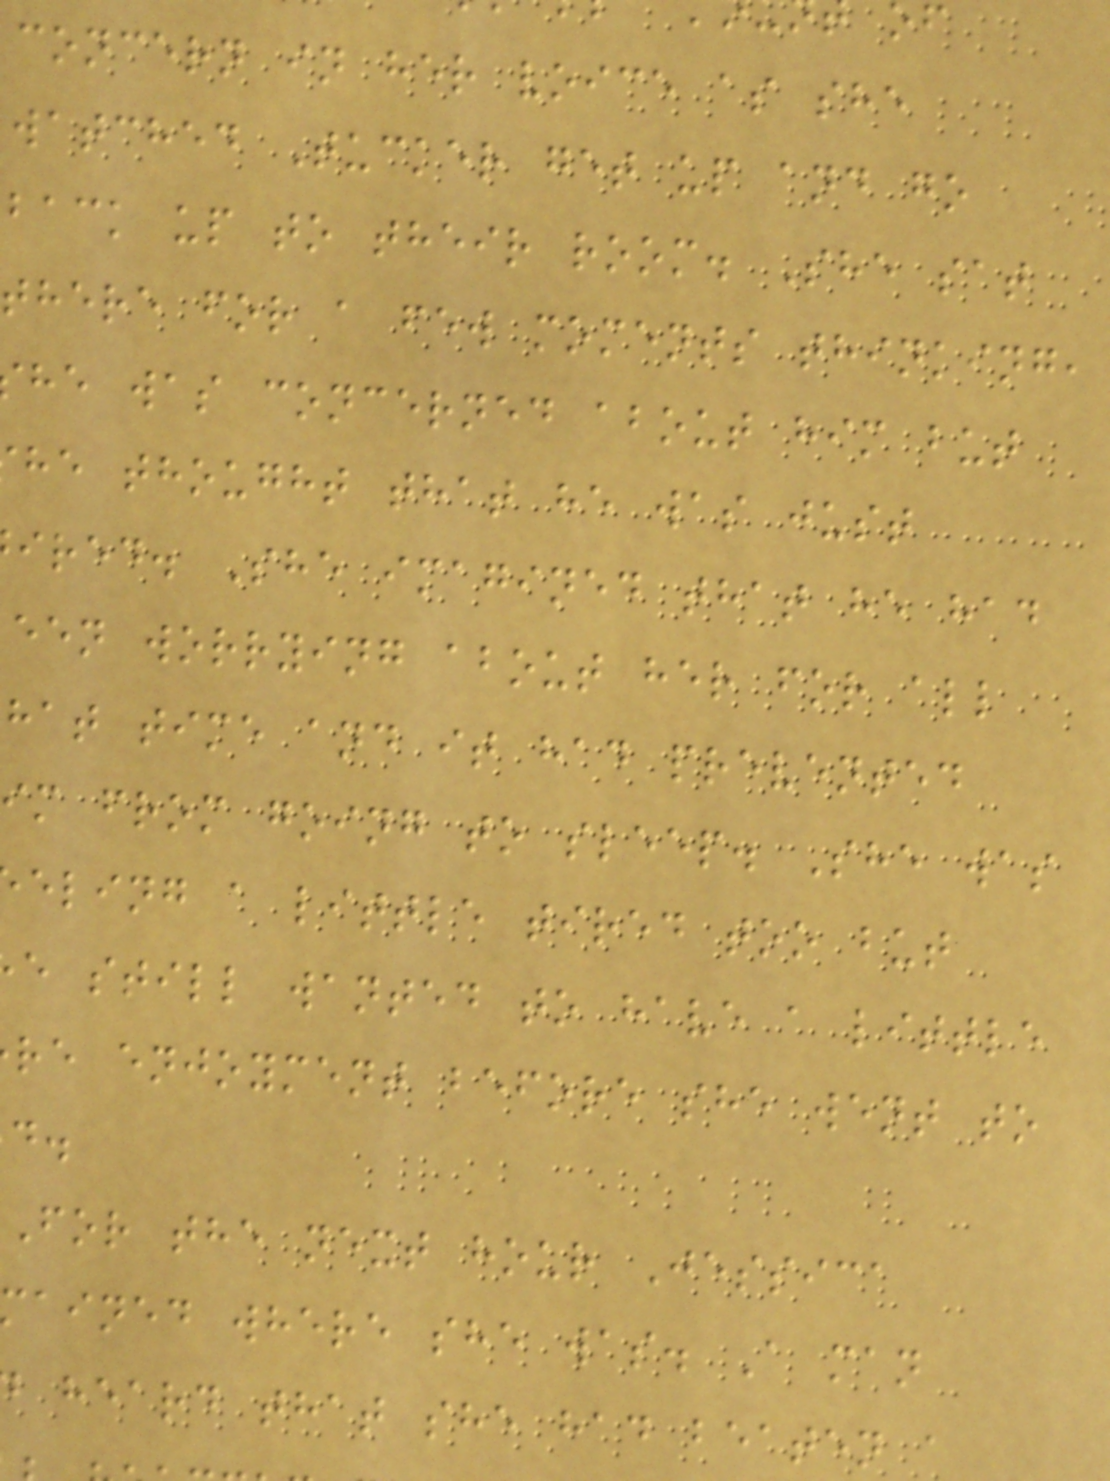concern in her voice as she
watched Tucker get up and go
back up to their room. She sat
there for a few moments thinking,
he was concerned about him but
he thought that he was just
ired. She imagined that he had
een worrying about her for all
hat time and it had prevented
im from going to sleep. She was
eling a little tired too but
e still wanted to have a little
re enjoyment before she went to
For the next hour Jessica
ained where she was. A man
heard that she had beaten a
